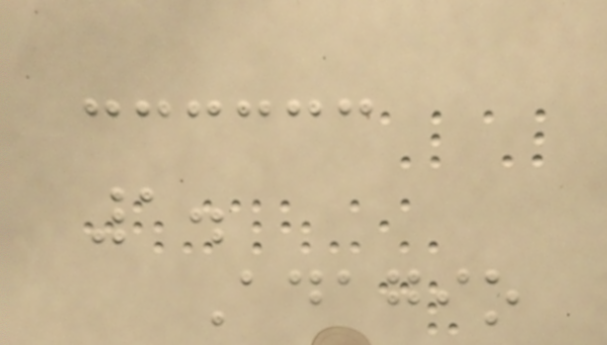1.
Adagio
